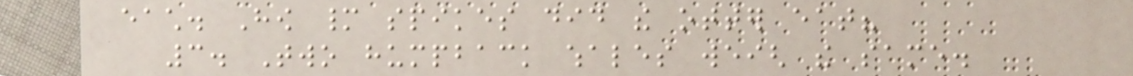each. How many spikes did the otter eat?
3. Two humpback whales weigh the same.
